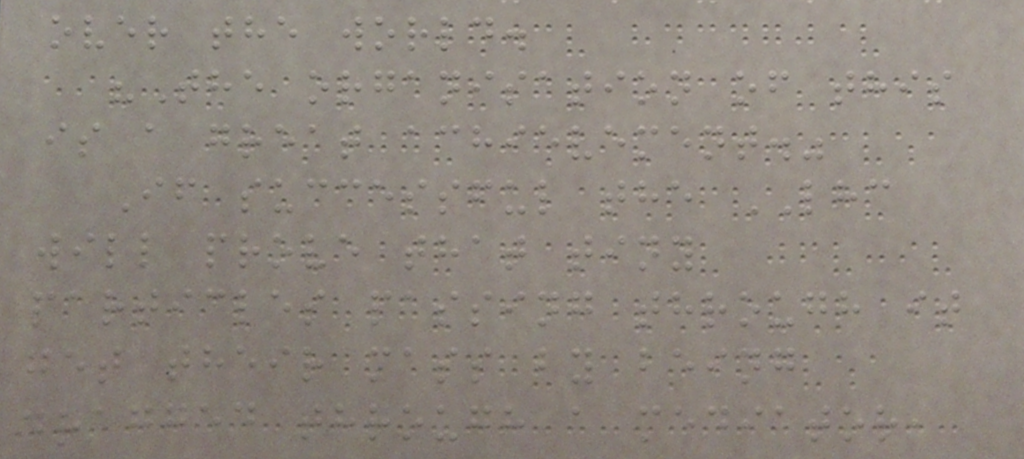over the world.
"The organisation of this
is a great achievement."
If successful the LHC
will prove that tiny
particles passing through it
get their mass by being
dragged through a mediator,
